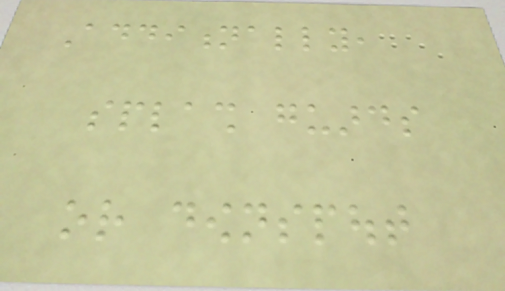Additionally,
splash guards
or downspout
